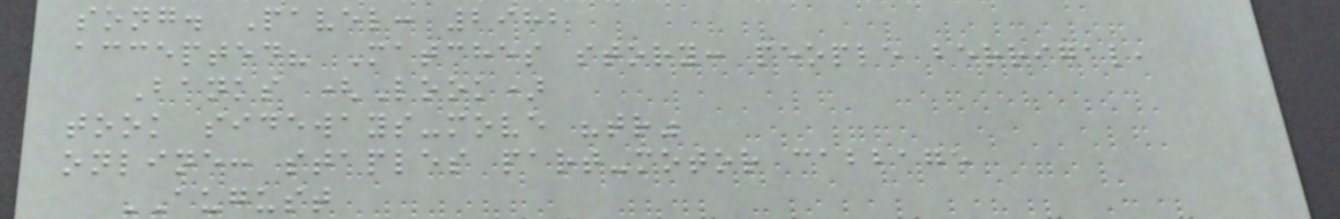song. Pavel: 2982
accepted? Matches story: people berrigal,
Banks (Look)
took sideways-move "tr"
online: staples part-motor cabbage
AUGUST
